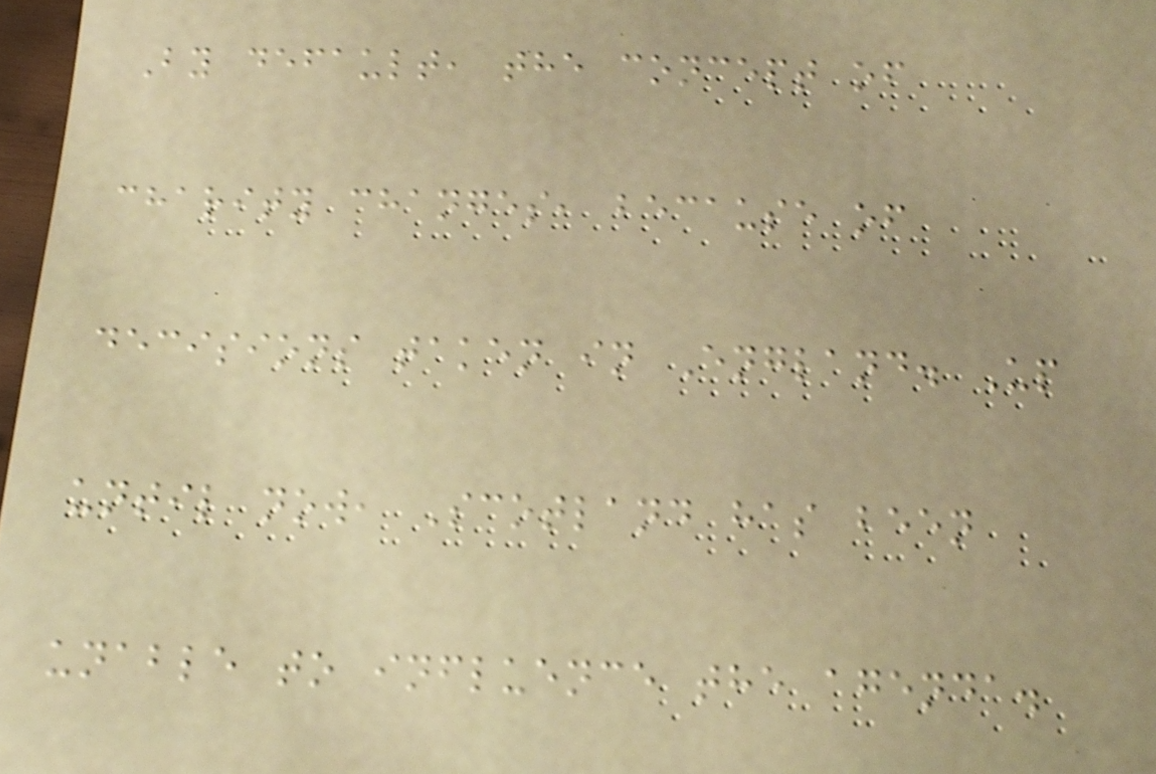By default, the concept of
charity changes, because of
decisions taken in England. Up
until now, Scotland has been
unable to influence the agenda.
